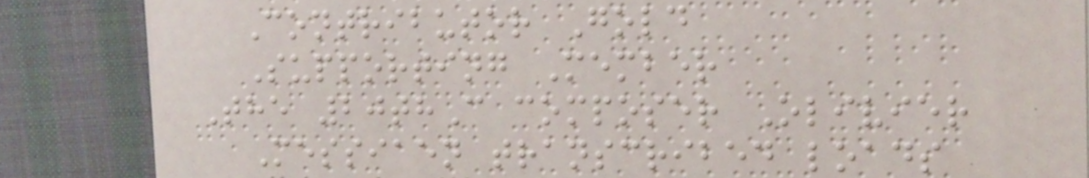Contributor Gold
Supporting Member
The 20thC composer Olivier
Messiaen transcribed loads
